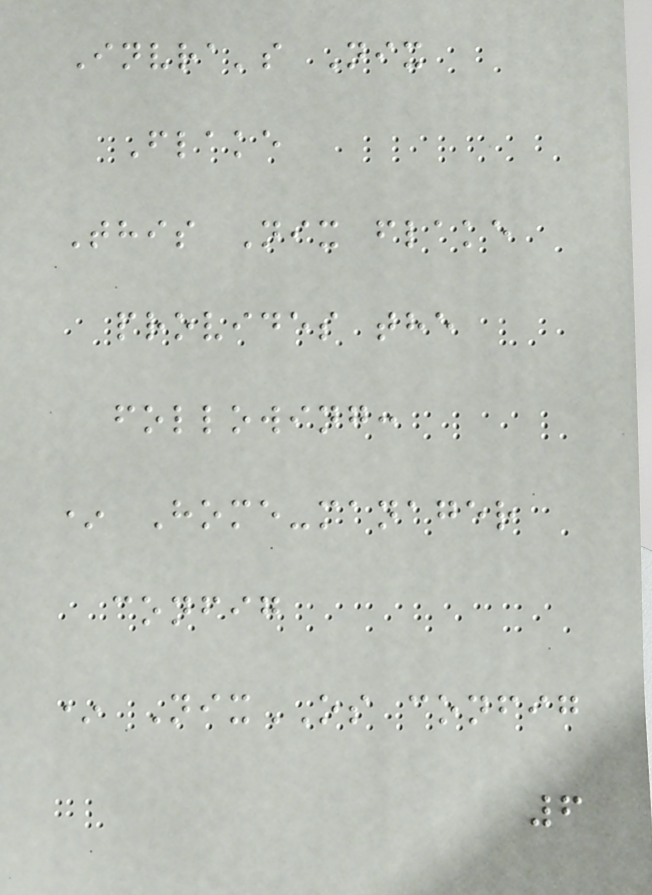Invra's Nix
Flake
This Nix flake
provides the
following:
* Home-manager
config
* NixOS config
6
